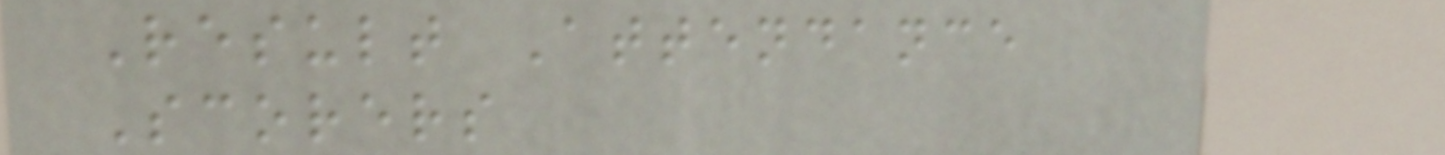Result Attendance
Scorers
